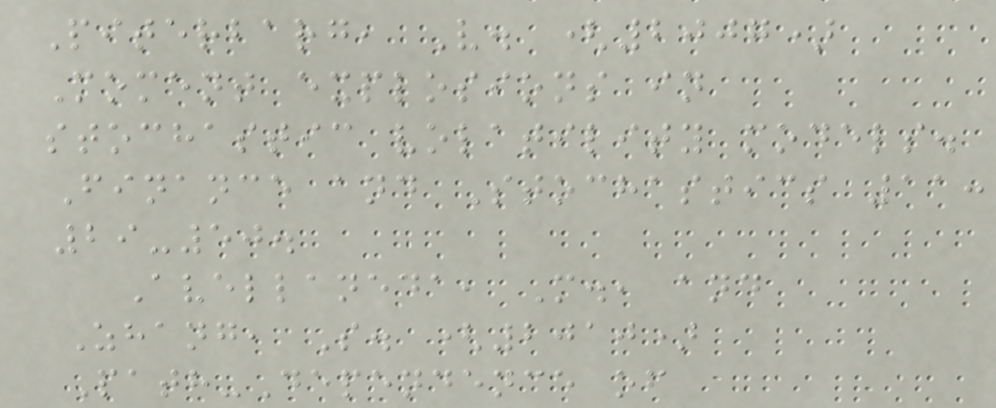Piterbarg, V. (2007)
Moment explosions in
stochastic volatility models.
Finance and Stochastics 11:
29-50.
Avellaneda, M., and
Zhang, S. (2010)
Path-Dependence of
